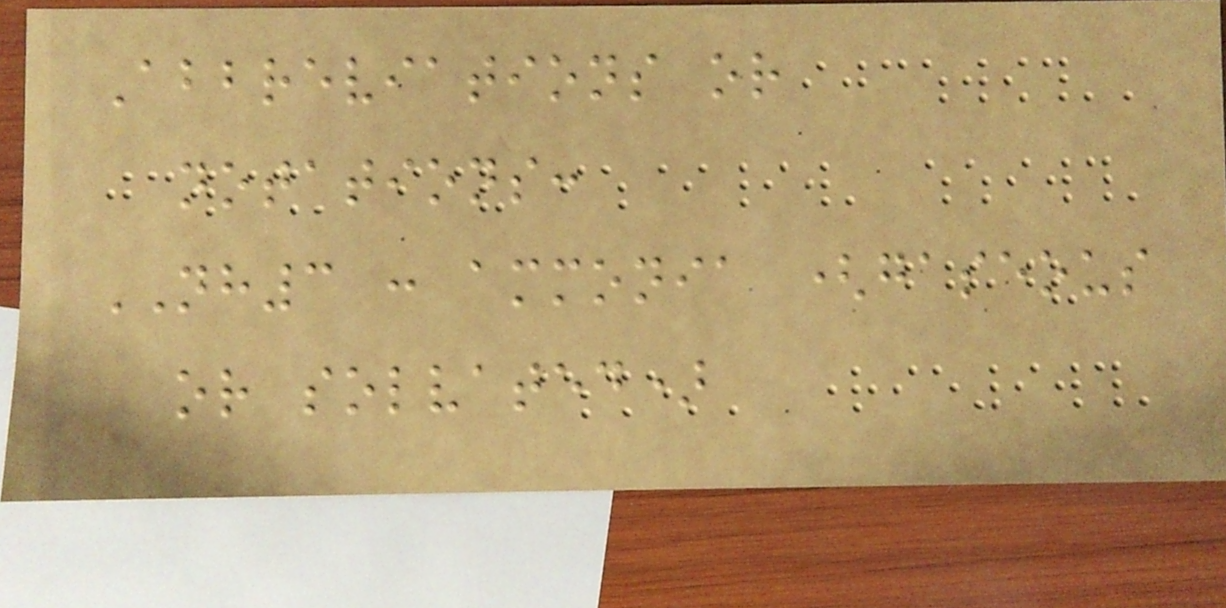Abbreviations or
notations:
NH3 : ammonia (gaseous
or solvated)
